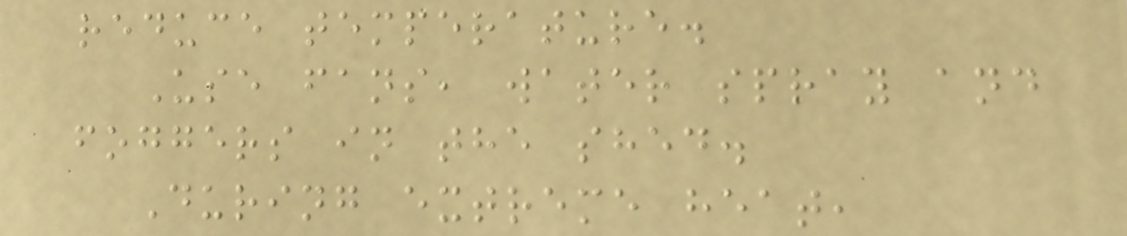reduce temperature.
Use fans, water spray and
foggers in the shed.
During extreme heat,
